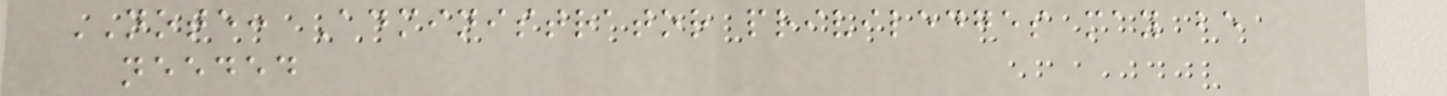NOTE: Administrator priviledges may be
needed
